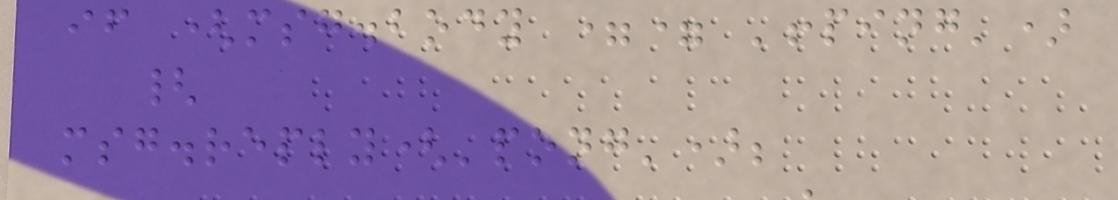if (msg.body == '!ping')
{
msg.reply('pong');
